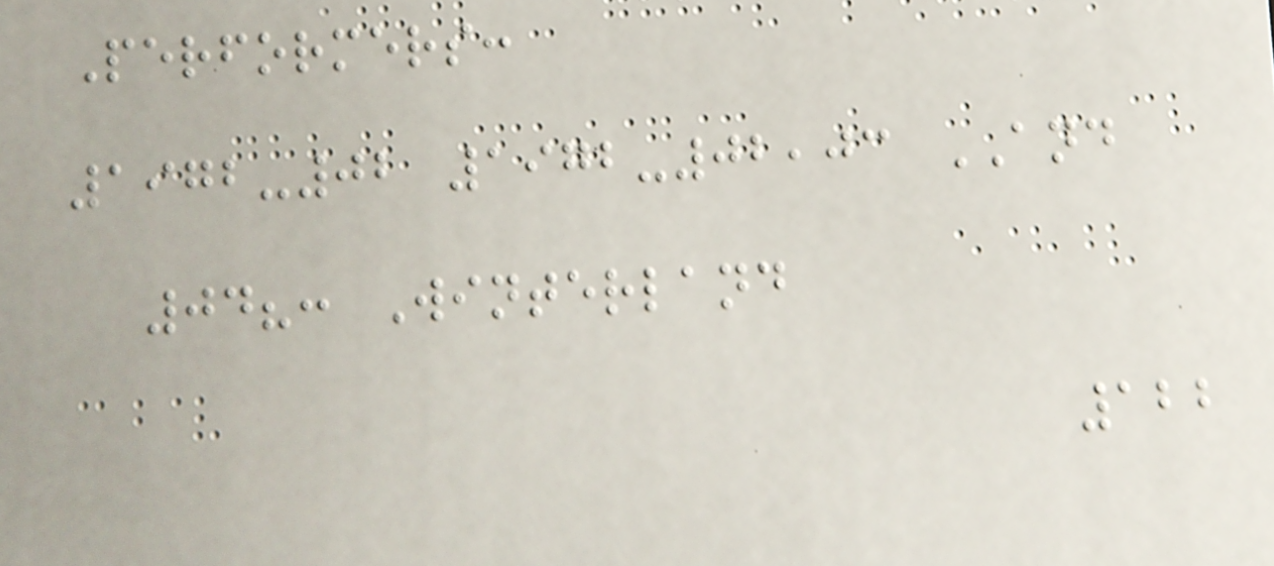Performers:
1972-02 1972-02,03 AND
04?: Winterland
122
